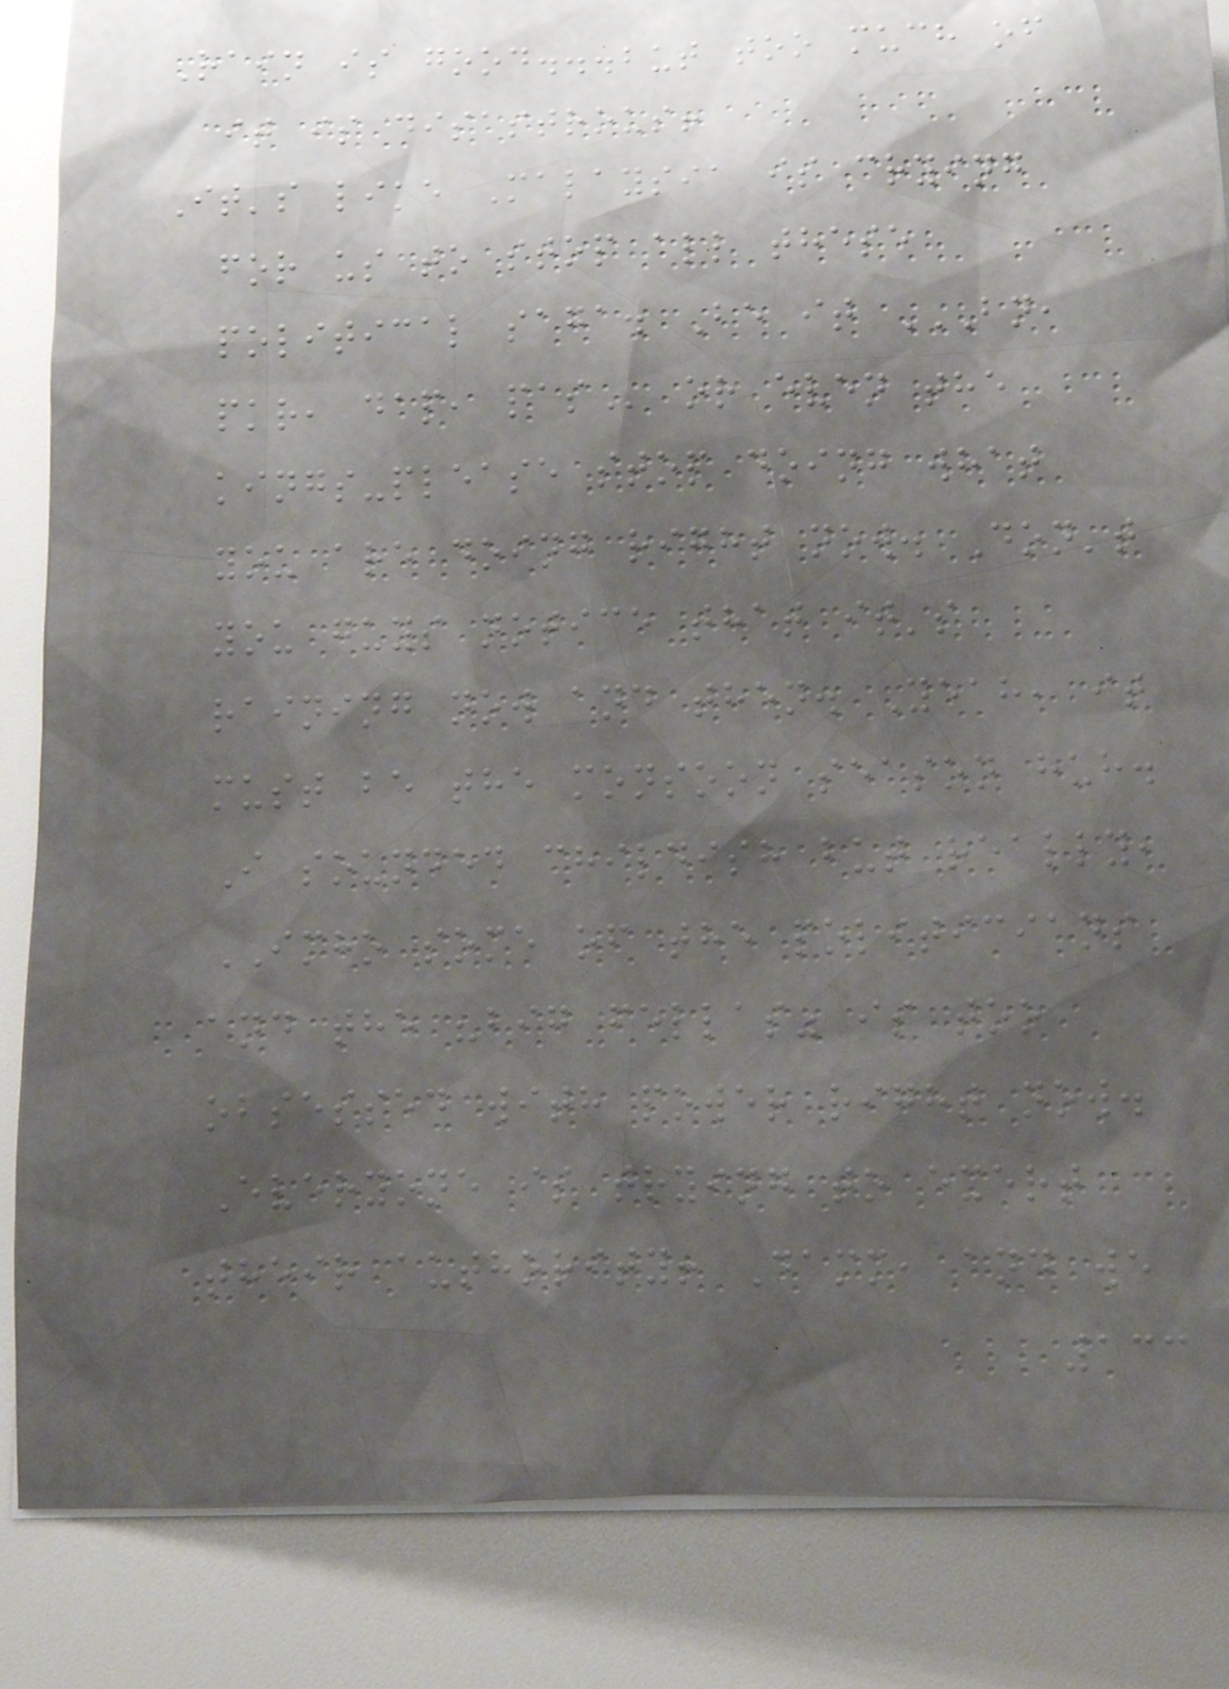Rain is good...but too much of
it is disastrous!
It's like Malaysia is crying
for us to stop all these
political saga. Be it BN,
PKR, DAP, PAS or even the
kings-please stop doing what
you are doing right now. Don't
you guys notice that it's
raining now and then. Yeah, it
must be the monsoon season huh.
I sounded childish but really,
IMHO some of the politicians
and the "big fellas" is too
obsessed with power right now.
Everyone is trying to exert
their authority! Damm, and we
133
